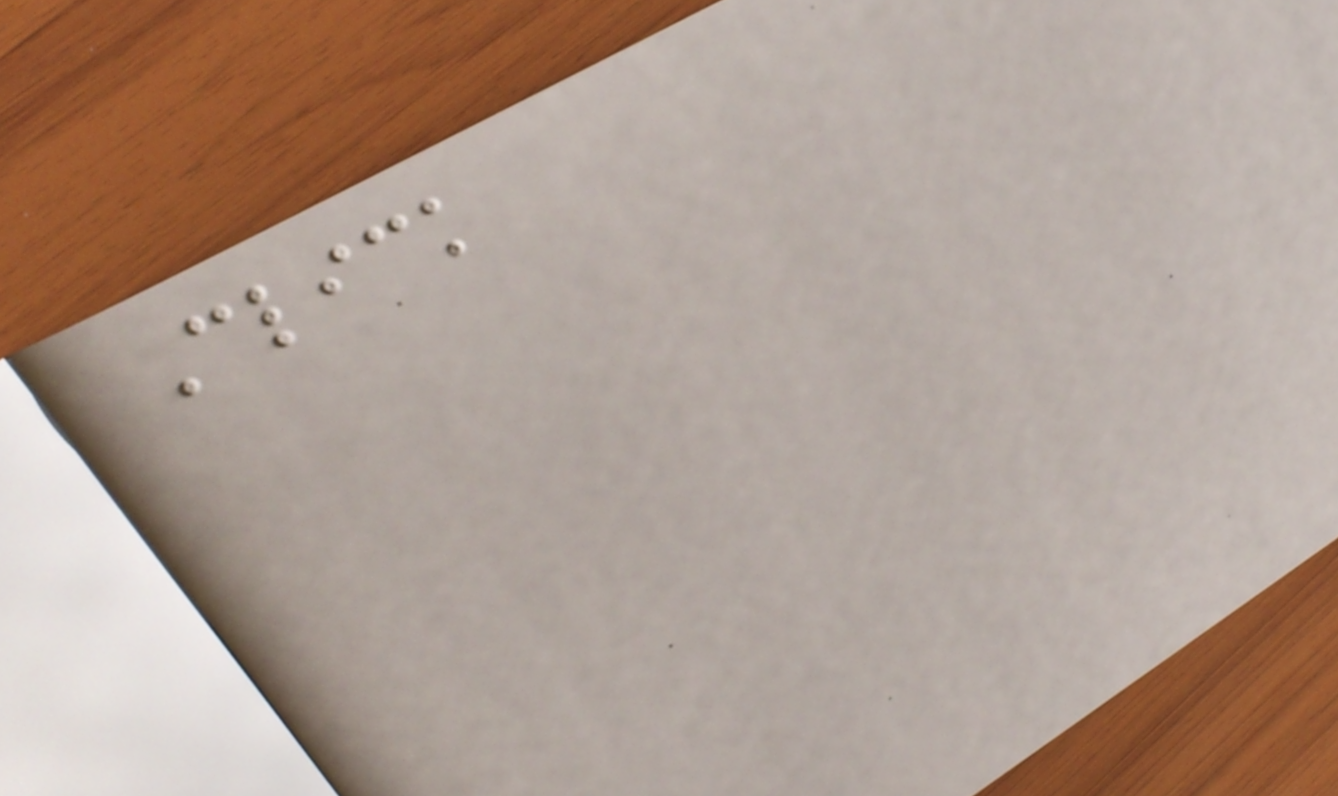Click
